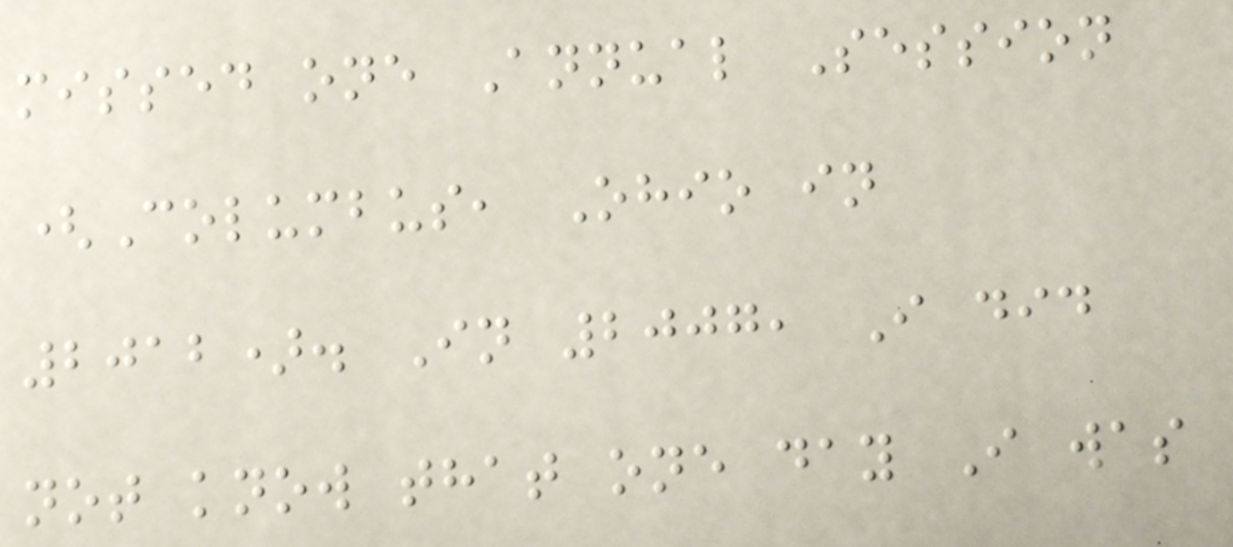missed one Annual Session
(Columbus, Ohio in
2012). In 2007, I did
not know that one day I was
